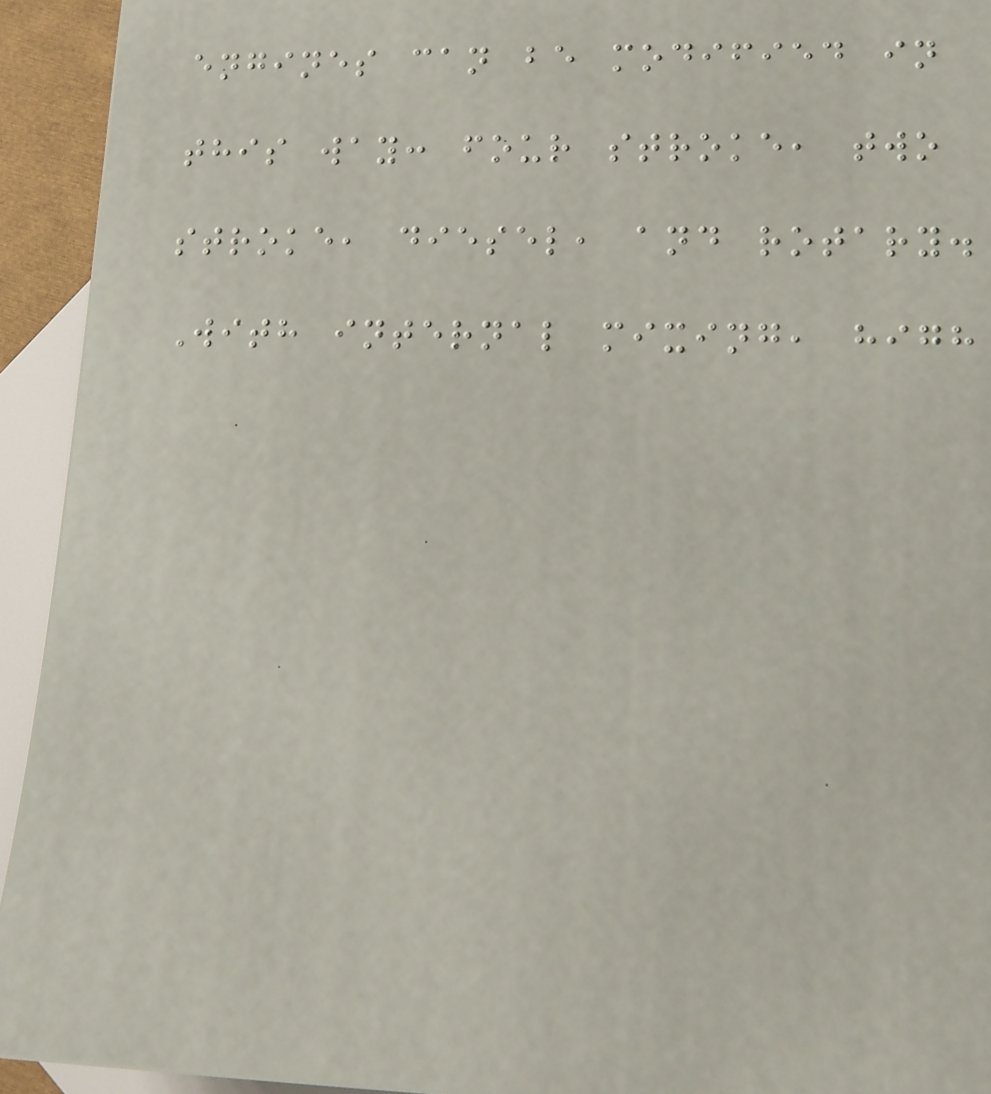engines can be modified in
this way: four stroke, two
stroke, diesel, and rotary.
With internal mixing, high
